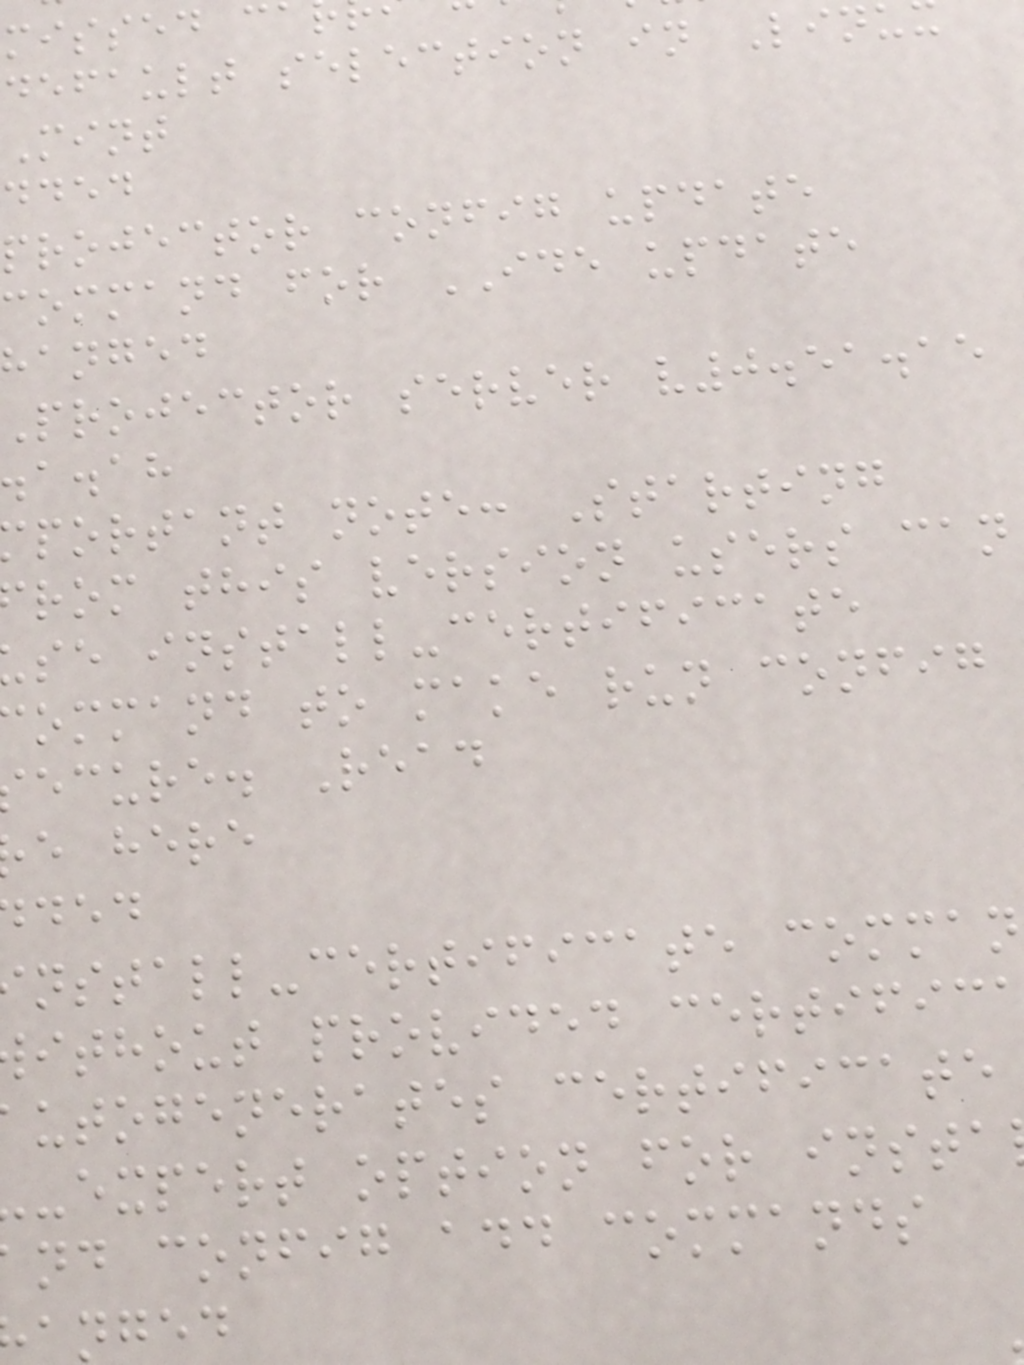missed c
default selection in Linu
Mint
dded
projector config update
command for IDE update
hanged
projector server v0.51.15
a.ah
portant note: Starting
rom this version users can
se install-certificate
ommand to make run config
ecure. Read
e here
nstall-certificate comman
ithout provided certific
utogenerates certificate
-expert option for insta
nd config add commands
anged
